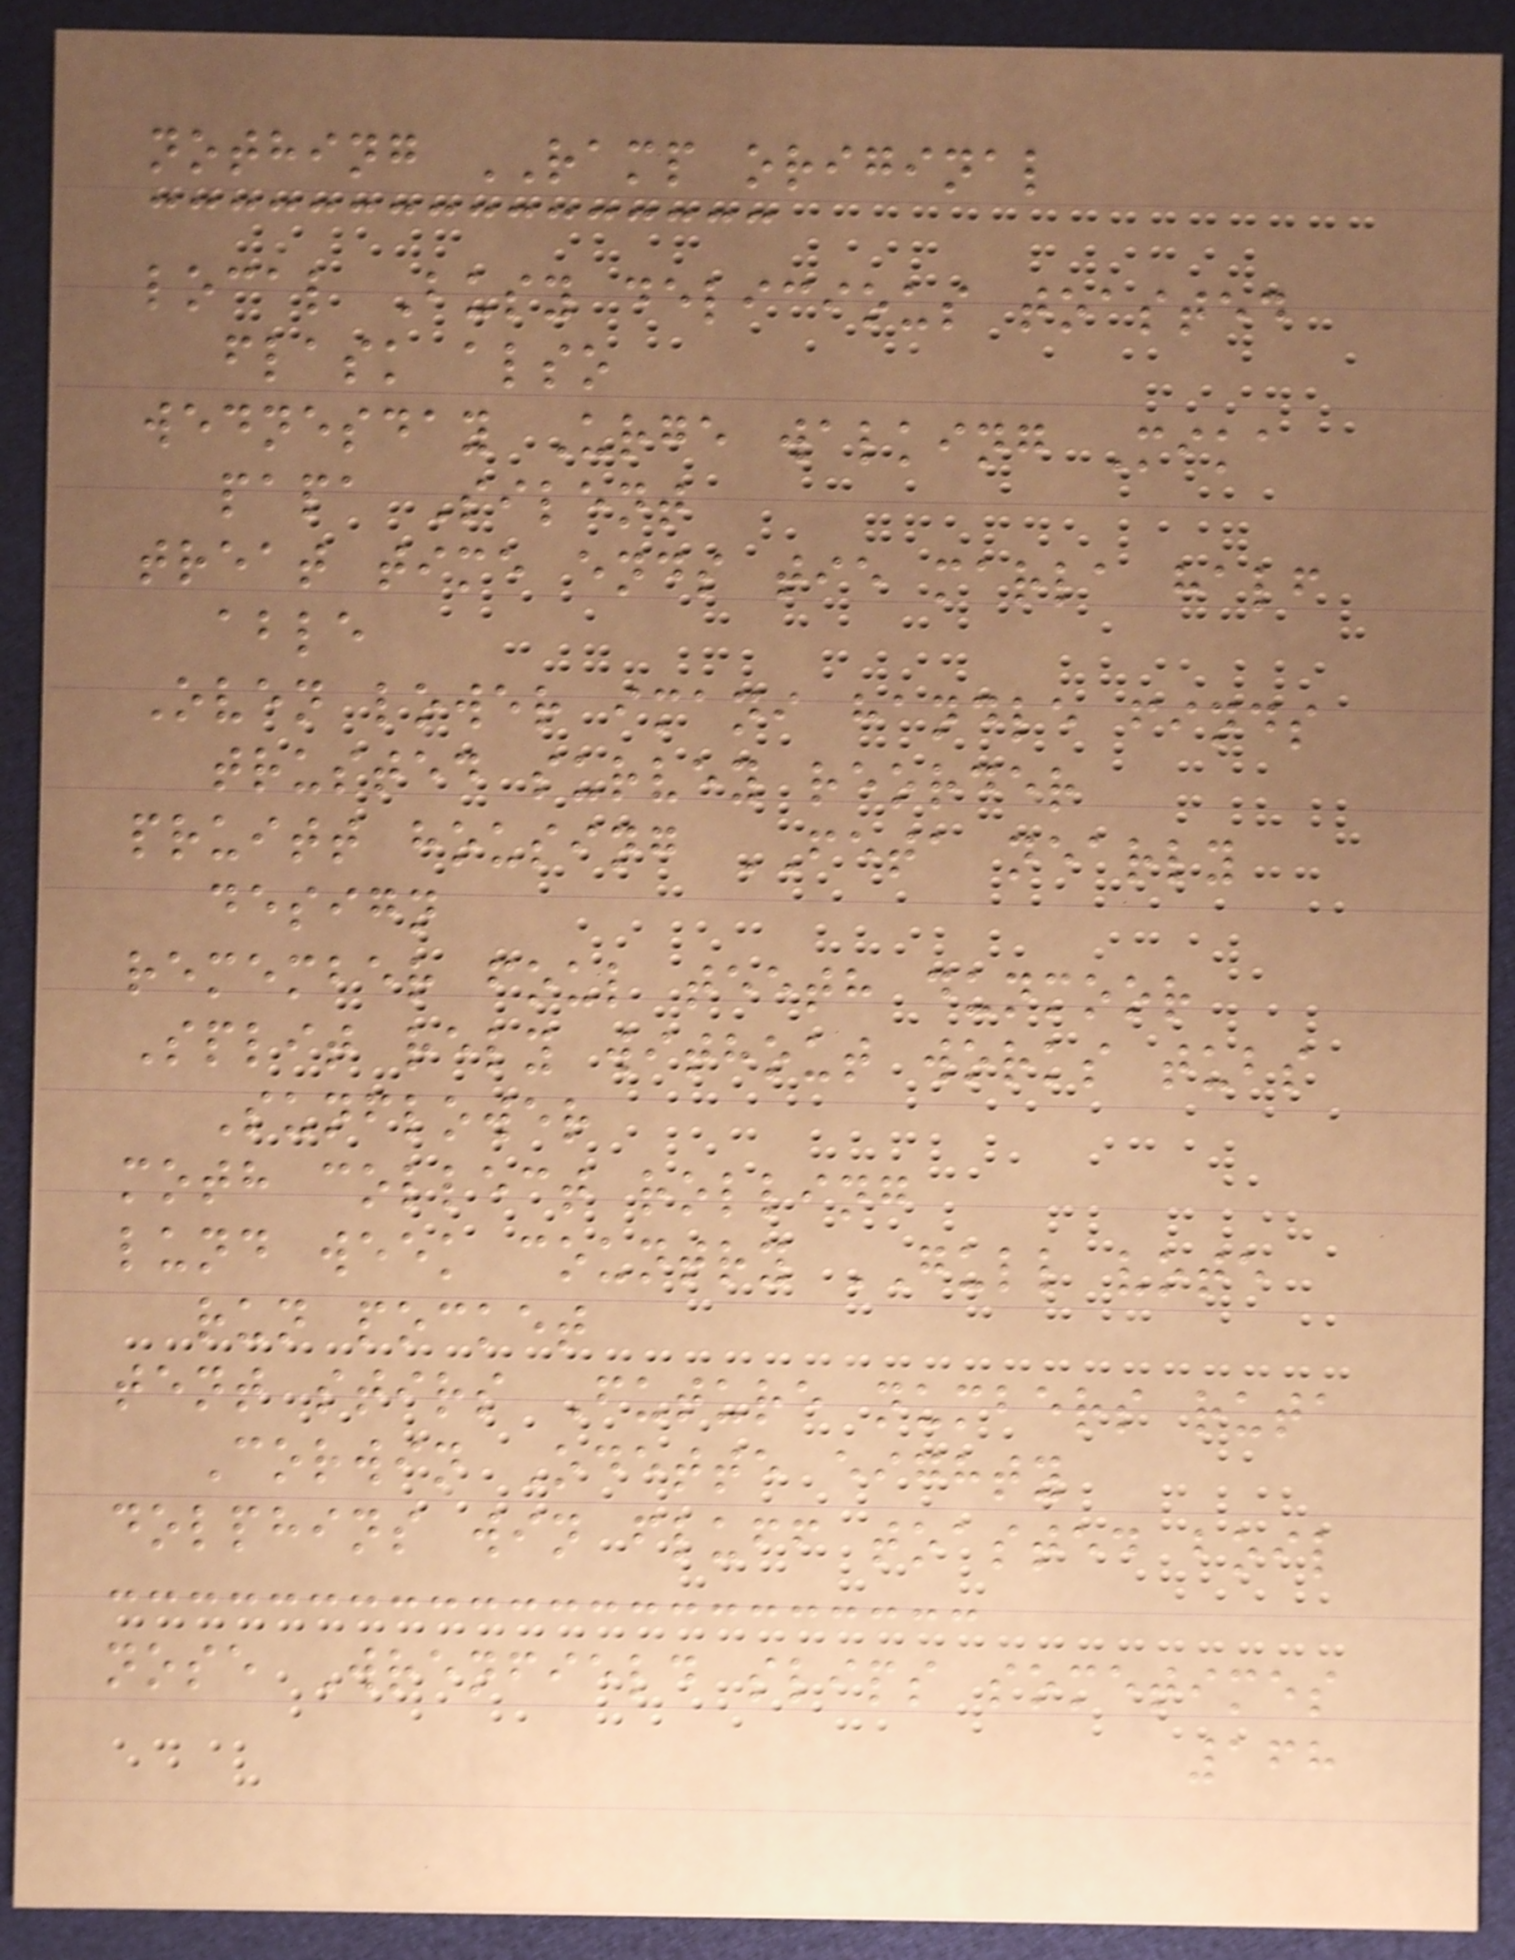nothing RAMP original
local Busy delicious toasted
flask also
wednesday Urge walking Mika
papa Silent
treat time ends tie marla half
able
Oven lower imani handle finds
trusted survey reorder
pruitt housing FETA nearly
design
remember foul teeth dunmoor
Split rely without works tubs
Sunflower
moth collect rolling
lund week country GULL vote
run pocket
tent stirs Future numbers ruta
Corwin Odette eighty
dolphins win fluff toasted boil
nose Wrenfield slips sometimes
168
